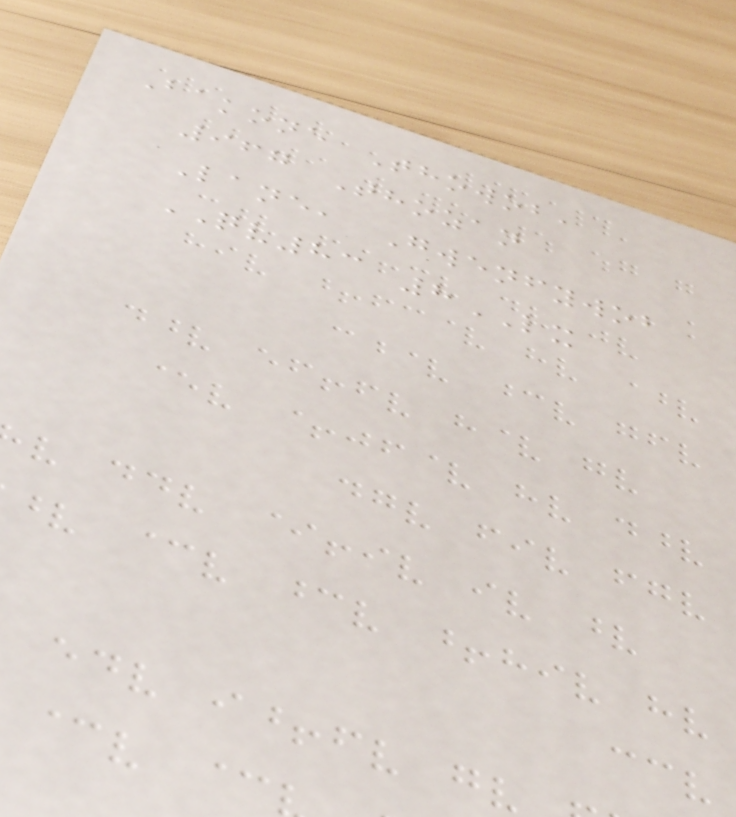Bakone Thowob,
967 Thozan
Lane, Gwenfywob
QV83 8LX
